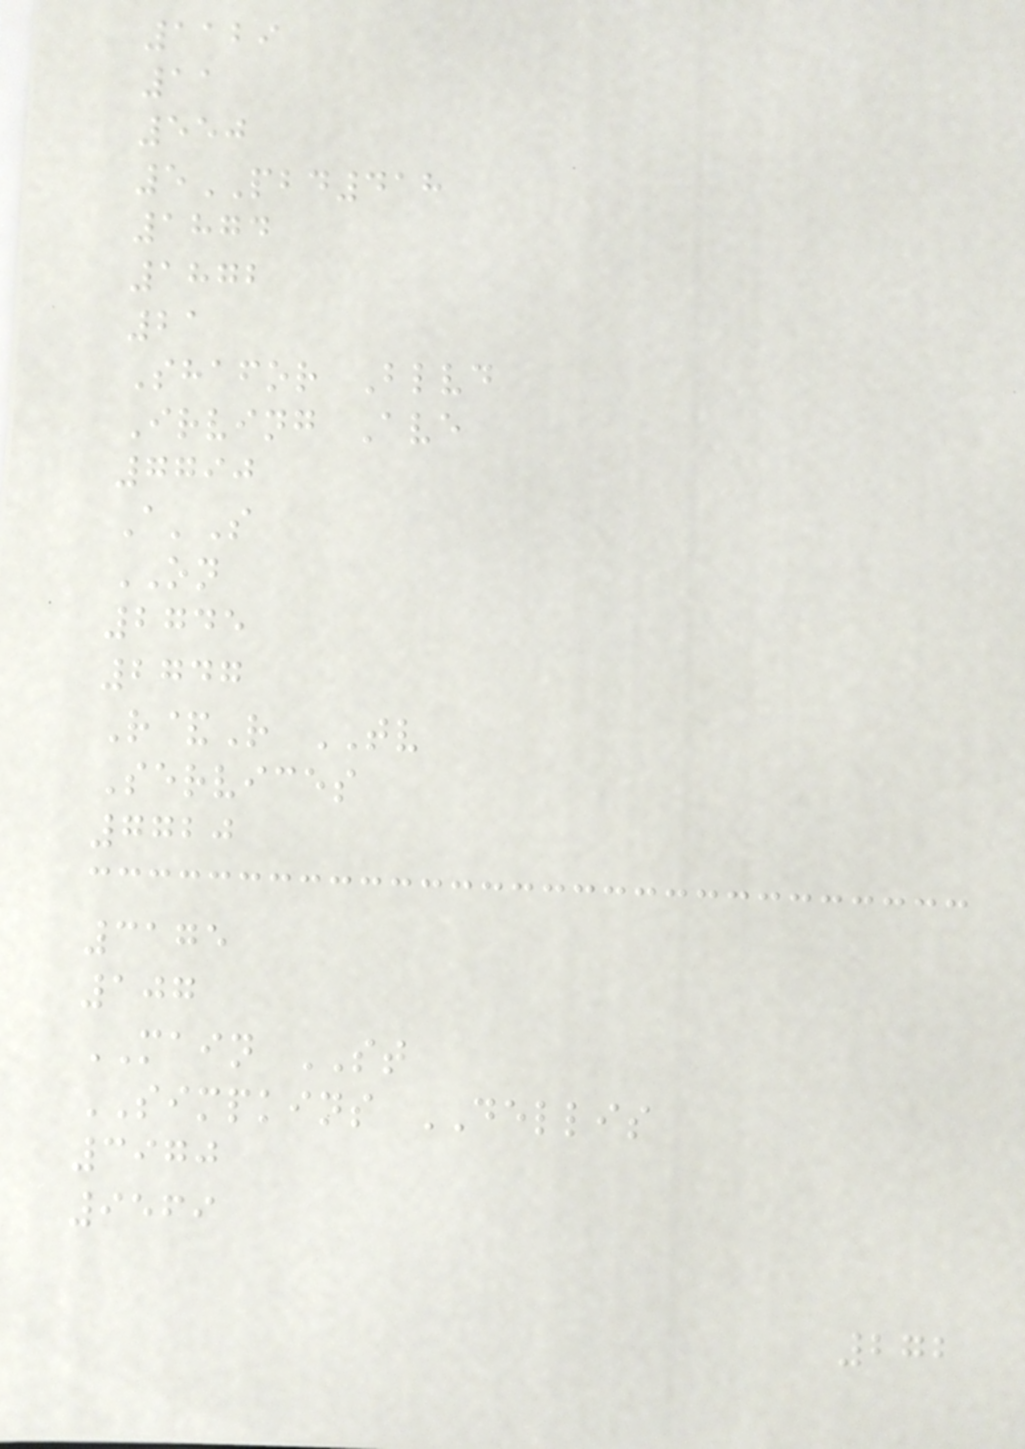1129
11
550
5PBD418
1874
1872
21
Shafor Blvd
Irving Ave
7790
A'S
ON
2745
2747
R&R TV
Services
7720
3175
107
MAIN ST
SIMPKINS DELLIS
3970
9569
272
